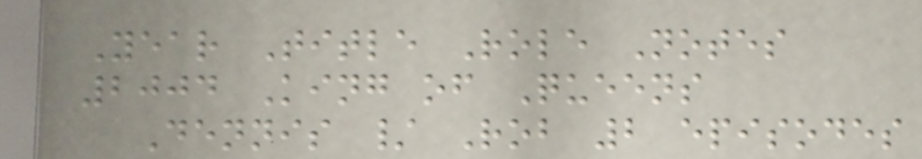Year Title Role Notes
2004 King of Queens
Dennis / Rob 2 episodes
